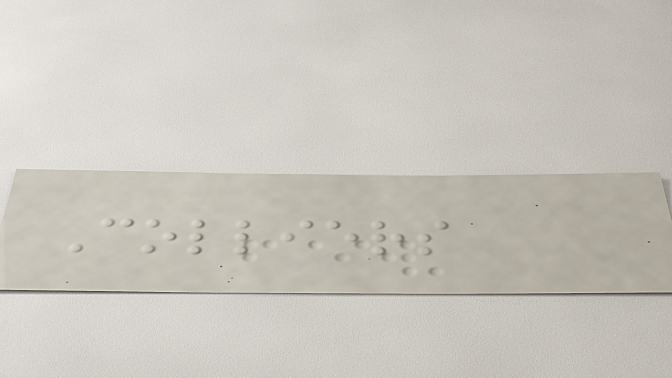Colliers
